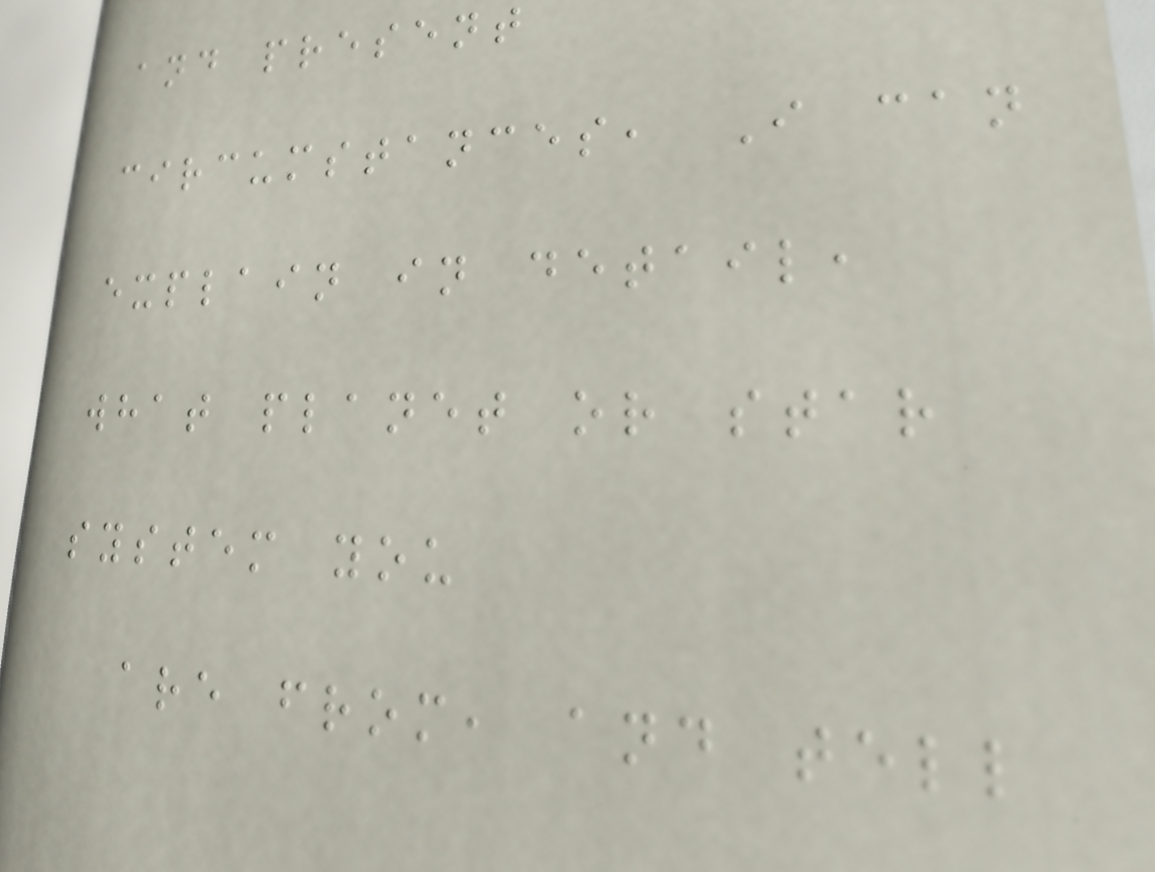and present
circumstances, I can
explain in detail,
what planet or star
system you
are from, and tell
